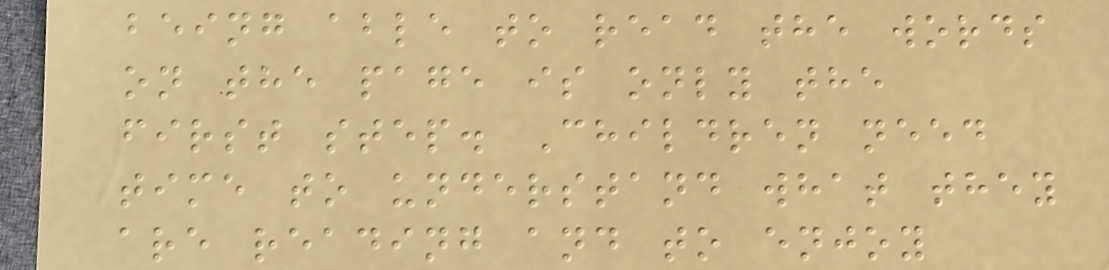being able to read the words
on the page is only the
first step. Children need
time to understand what they
are reading and to enjoy
